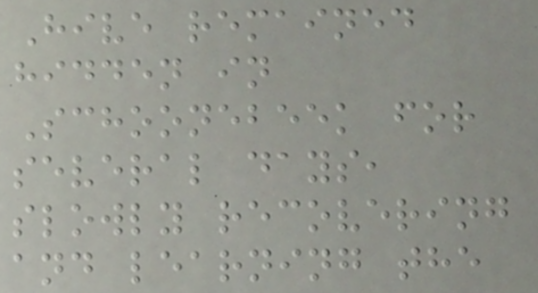Hive remained
hidden in
Schoonebeek for
several days,
slowly recovering
and learning the
